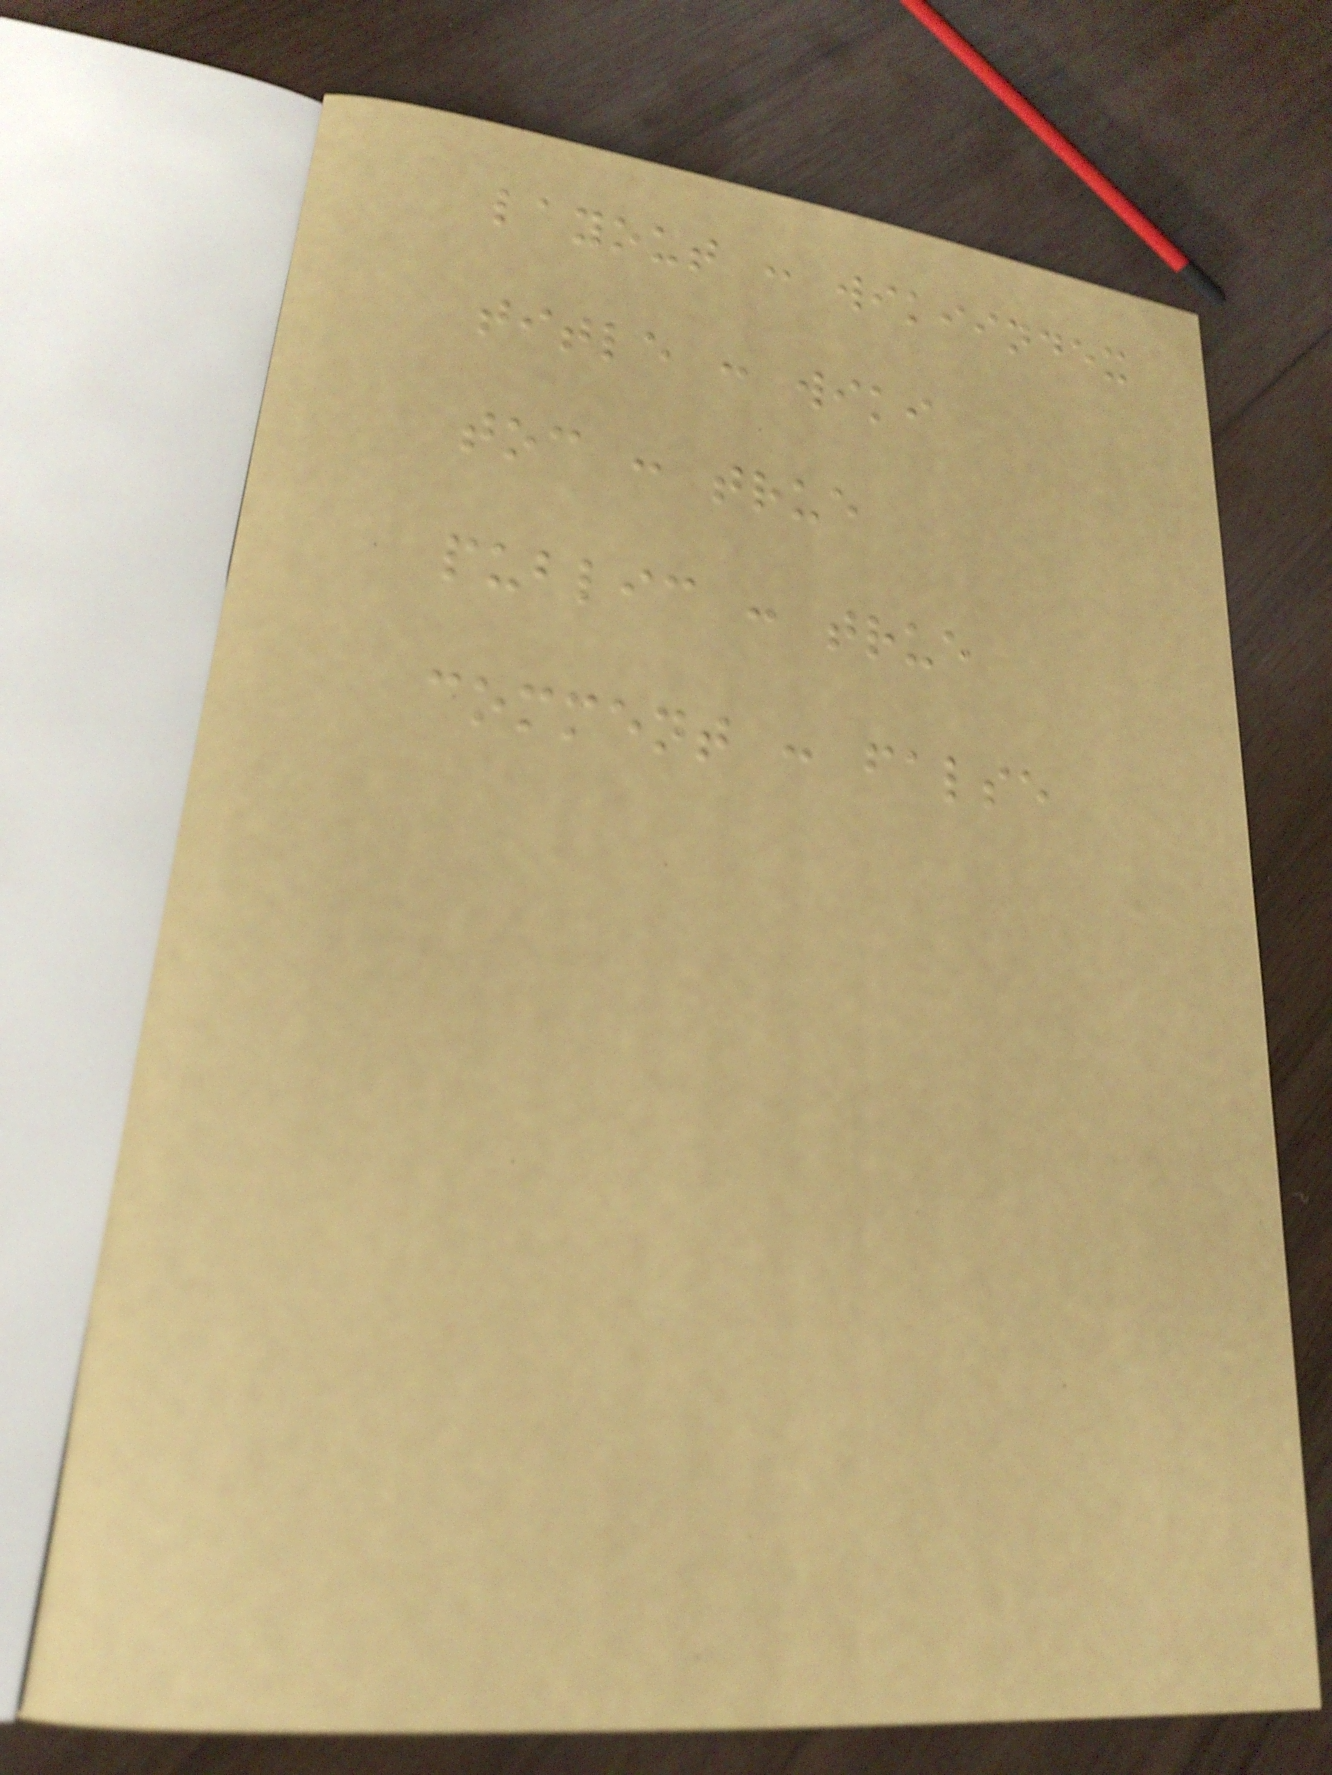layout : wikiindex
title : wiki
toc : true
public : true
comment : false
